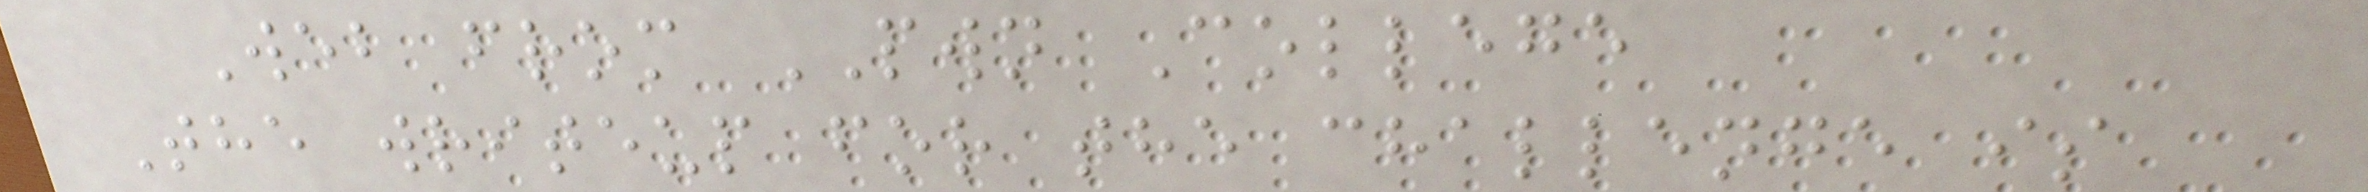Web from PWN College
The writeup for the challenge is
